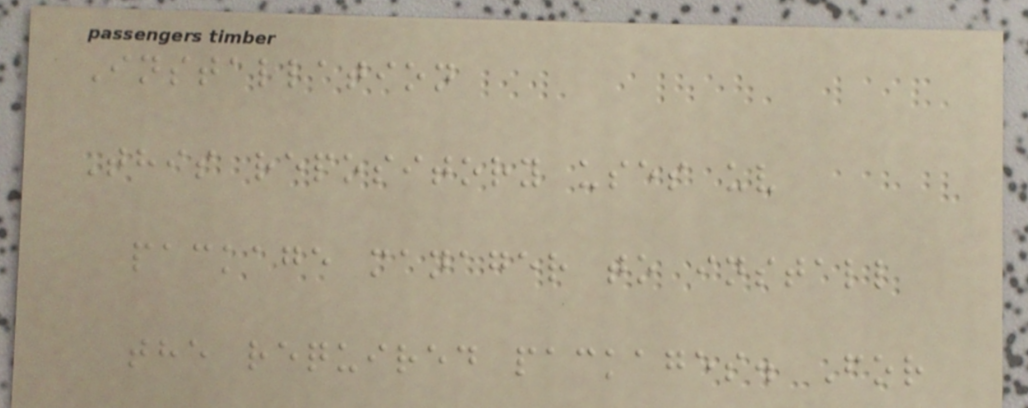Installation
This repository uses uv
package manager to install
the required packages. For
